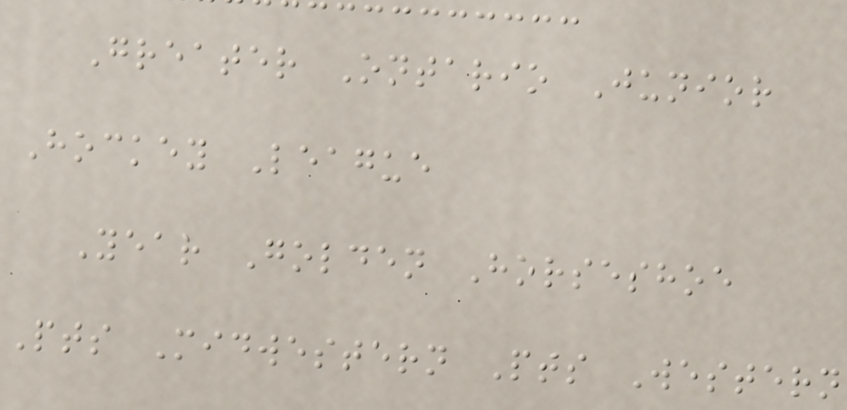Greater Ontario Junior
Hockey League
Year Golden Horseshoe
Pts Midwestern Pts Western
